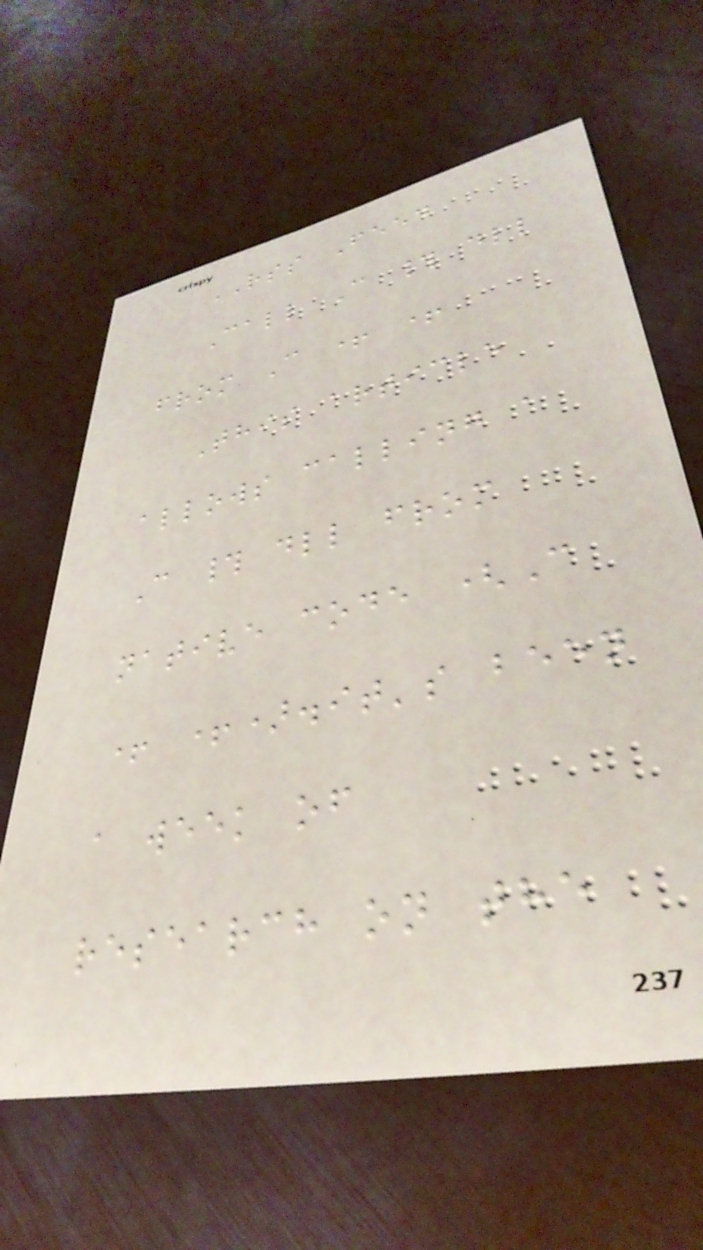RSS Feed
Call C # dll
from C + +
This article
allows calling a
C # dll from
native code (C
+ +).it's been
a week of
research on the
